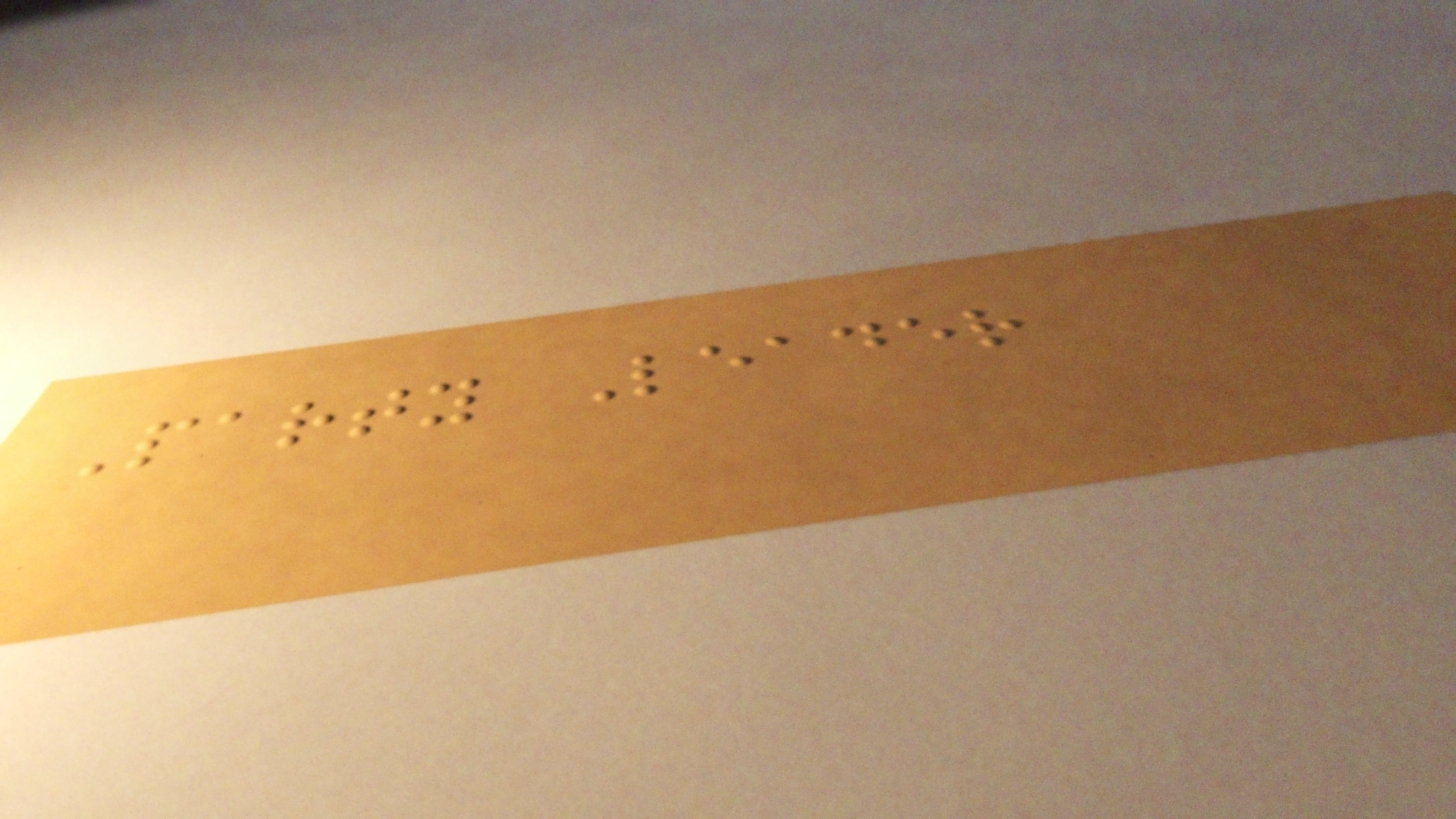Party Leader
